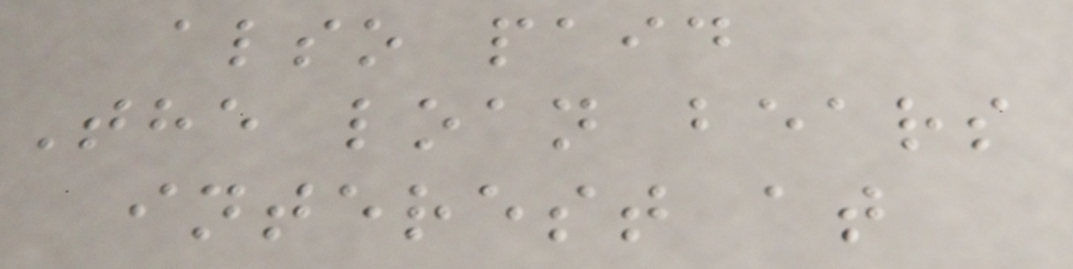also paid
The loan bears
interest at
